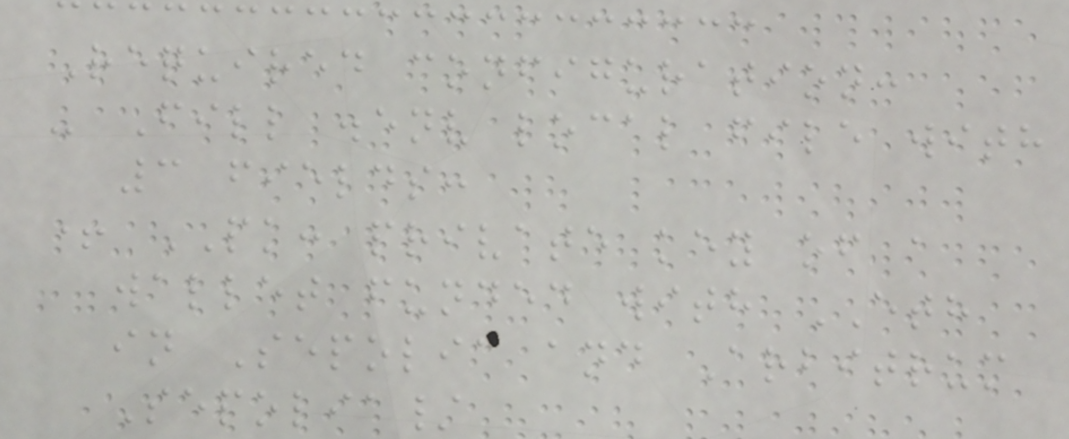Required configuration:
- Fill .env local file with
3 fields:
+ PK: private key of a
wallet funded with ETH
in Sepolia and Arbitrum
Sepolia/
